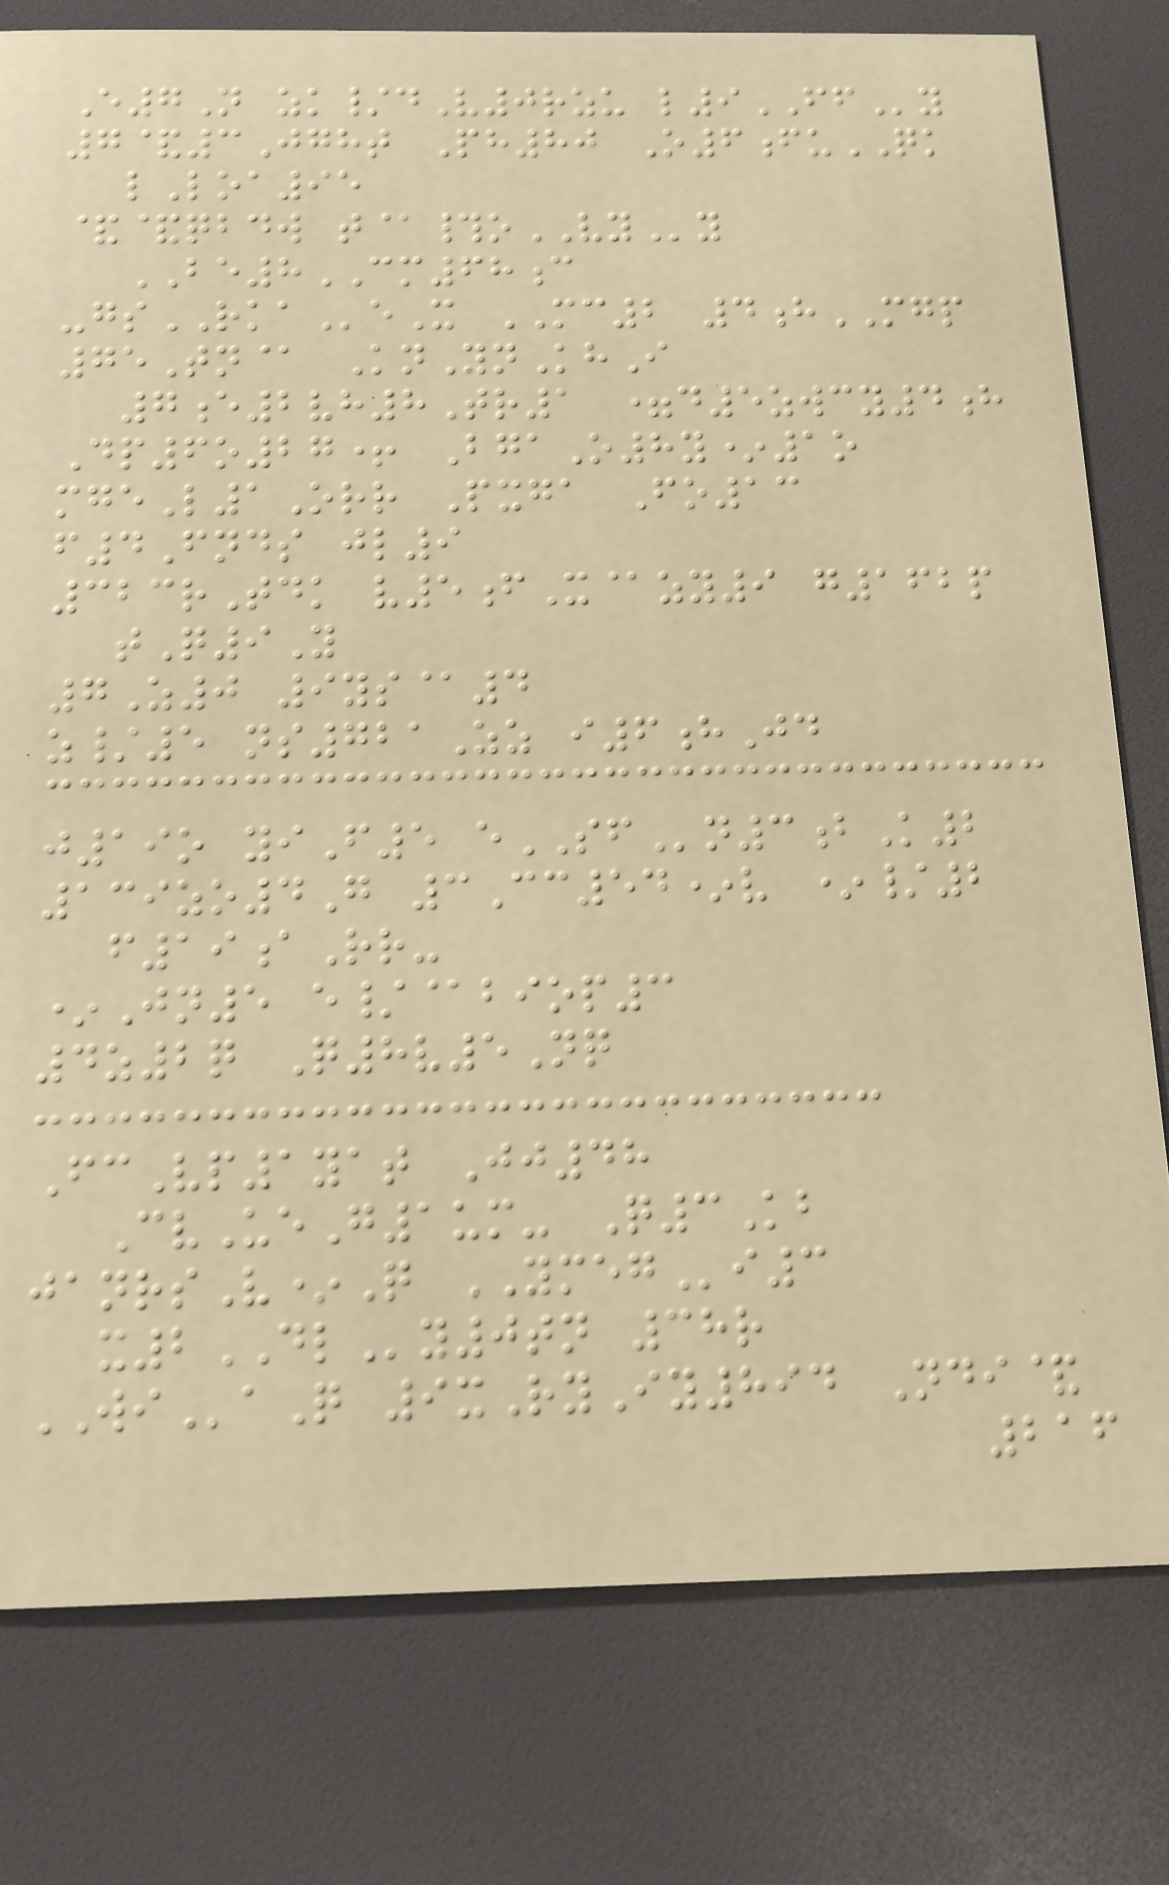E7N zk/dV0rzu l9FFy
7&3Jght Ph80 O6fuQK
lLoa95
&&qbdw t@#oVYy
BE8CM68c
-gsRKAeX MC2 4hMGP
75Tn@ KnYnKhI
7e2vh8Tr1 =d5zwcy4h
Dp6o27+ BgaO8y*1o
mgeL1Orr Pxga Fo13
f4Fnds jl9
323rTdk v5fX@zy9 g162p
tQ9Y
7Z0 9ys@4
z/5 ns721Zz i6hJd
j19o yiF5 eSFn3bK2
139zo4G 3Cc54*v */2
f19aRr-
*Jn5 e/@biop3
4z2q Q8v5Nq
FcVp1yat Jj48
CvUeG1um- Q3Kb
janrsV*Q YMEGi3
x2DLy0tn 38r
WIaQ 9xRyIy894 Ndi&
216
